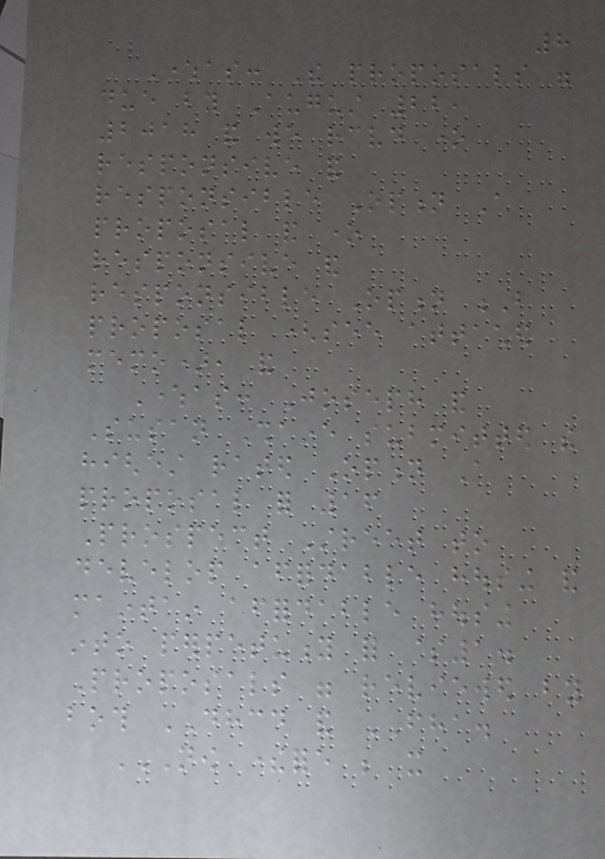8
Whereas: The proposals were
due by August 22,
2018 and we received one
responsive and
responsible Option A
proposal and one
responsive and
responsible Option B
proposal (see attached
memo), and
Whereas: Joseph and
Susan Shaine submitted the
highest rated Option A
proposal for 16
Prospect Street to
develop affordable housing and
maintain affordable housing
into perpetuity for $1.
Proposals were reviewed by
both DHCD and FHA.
NOW THEREFORE BE IT
